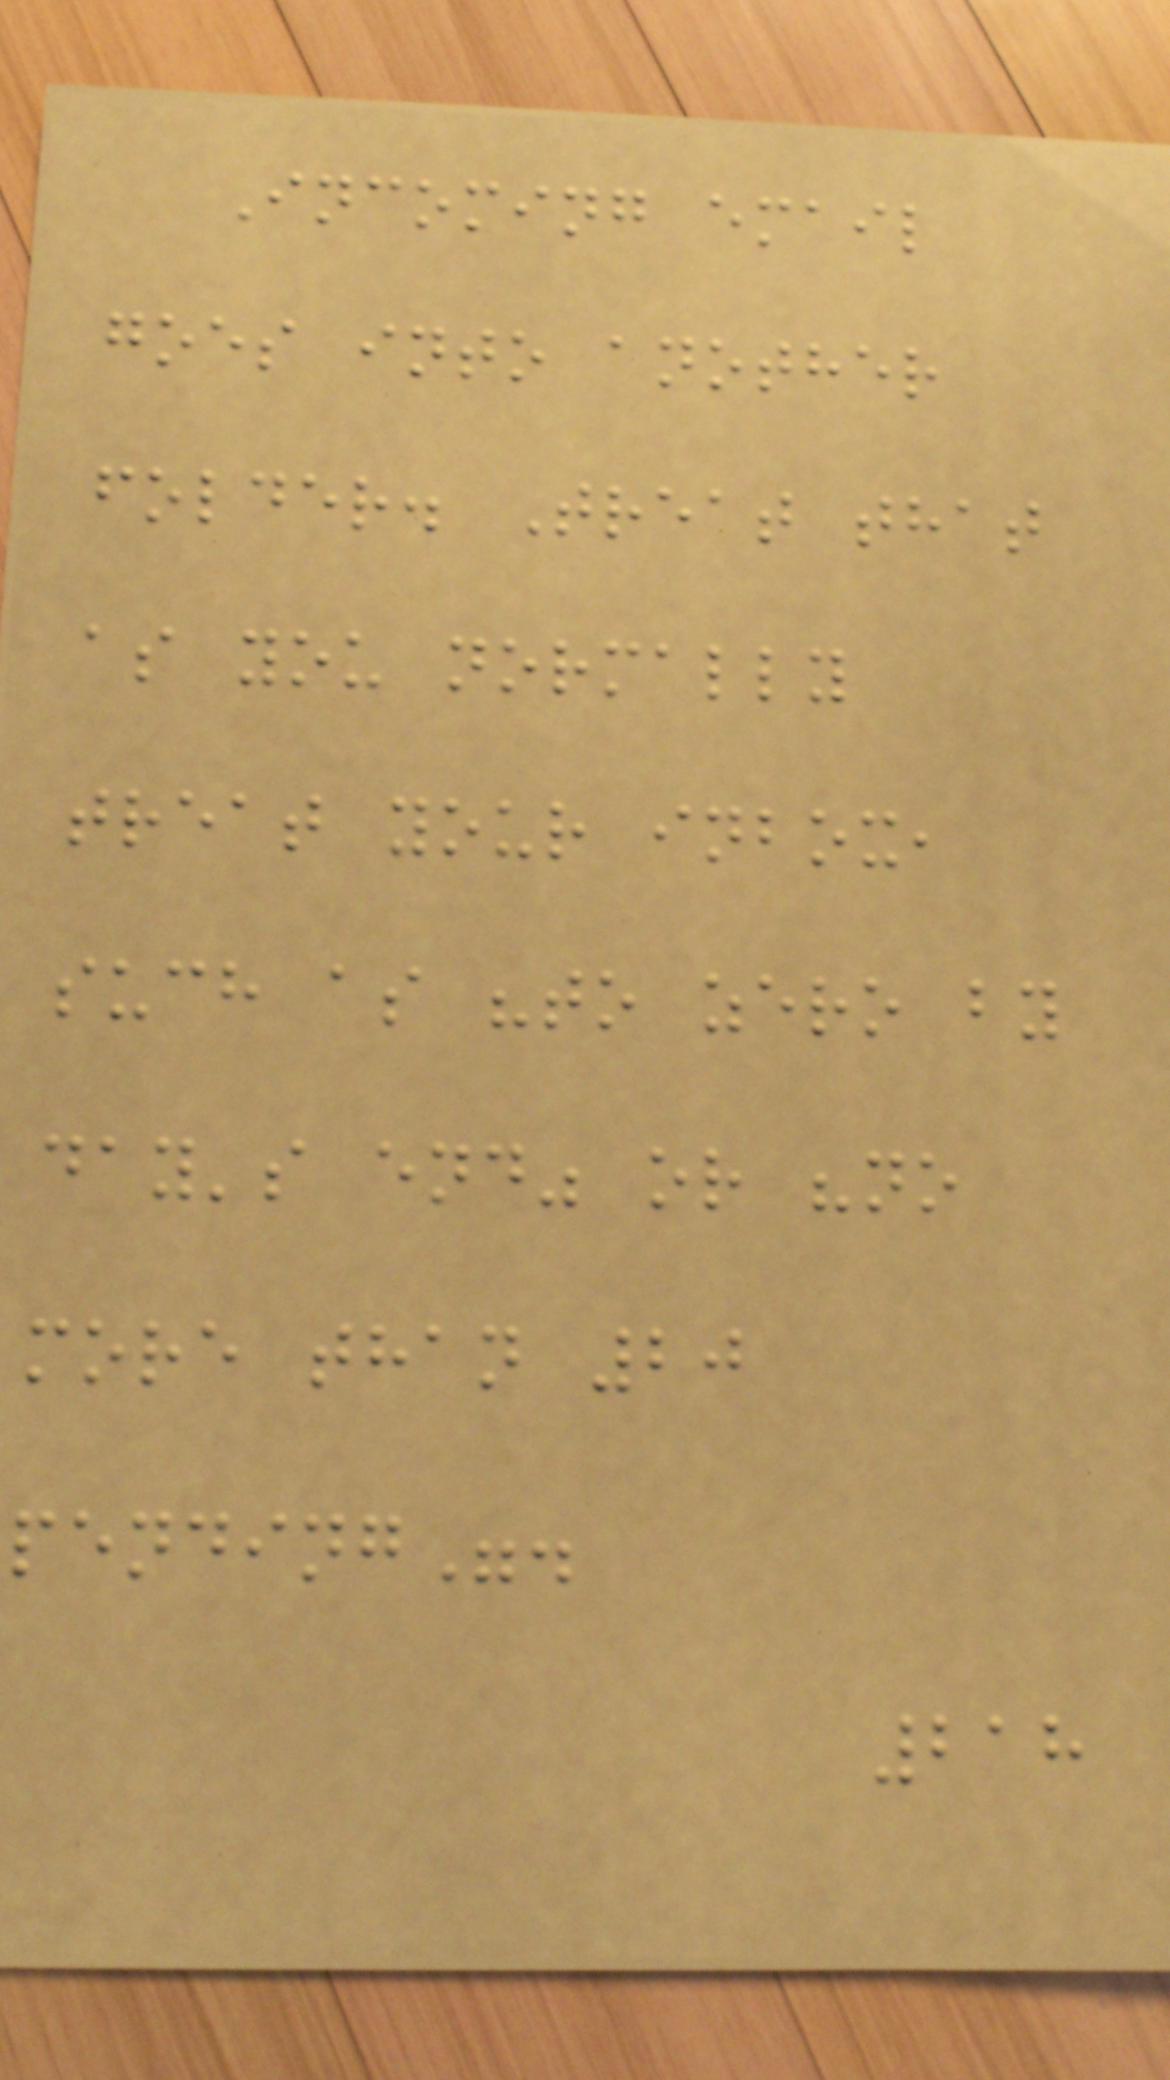Incoming email
goes into another
folder. Treat that
as you normally
treat your inbox,
such as "to zero by
day's end" or "no
more than 20
pending".
218
